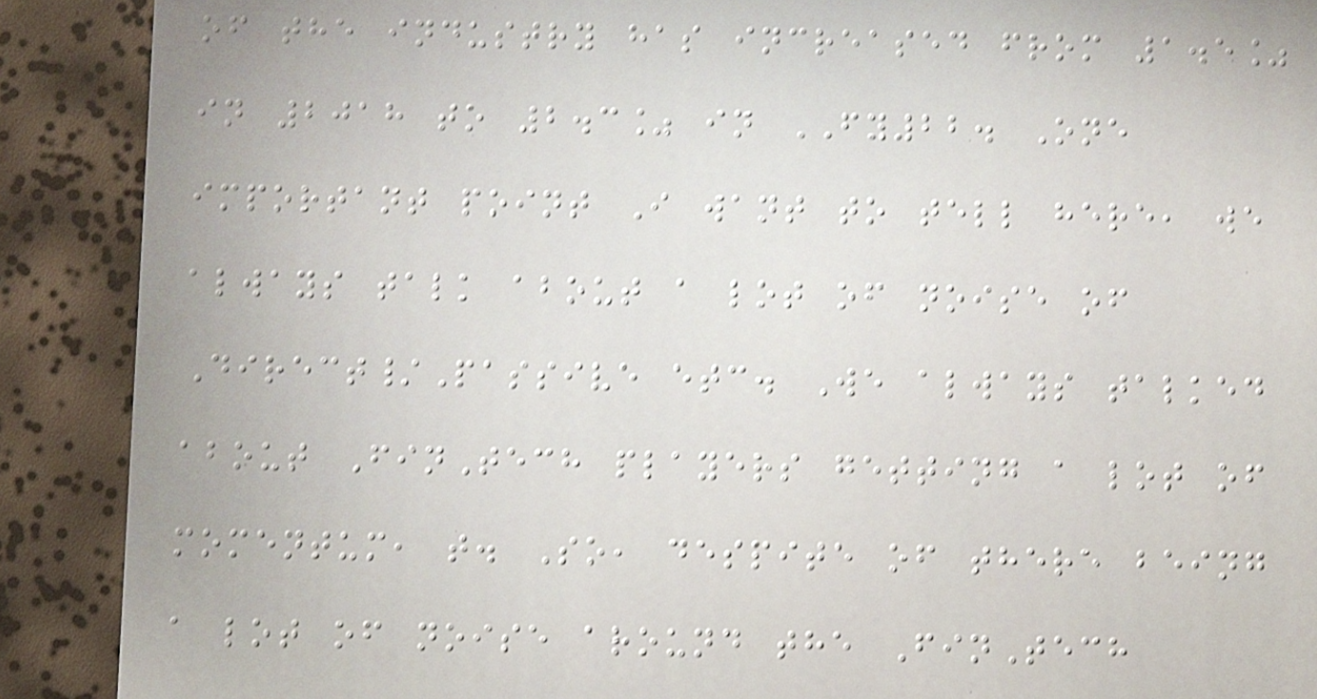of the industry has increased from 1.5%
in 2018 to 2.3% in FY22. One
important point I want to tell here, we
always talk about a lot of noise of
Direct/Passive etc. We always talked
about FinTech players getting a lot of
momentum, t. So, despite of there being
a lot of noise around the FinTech
